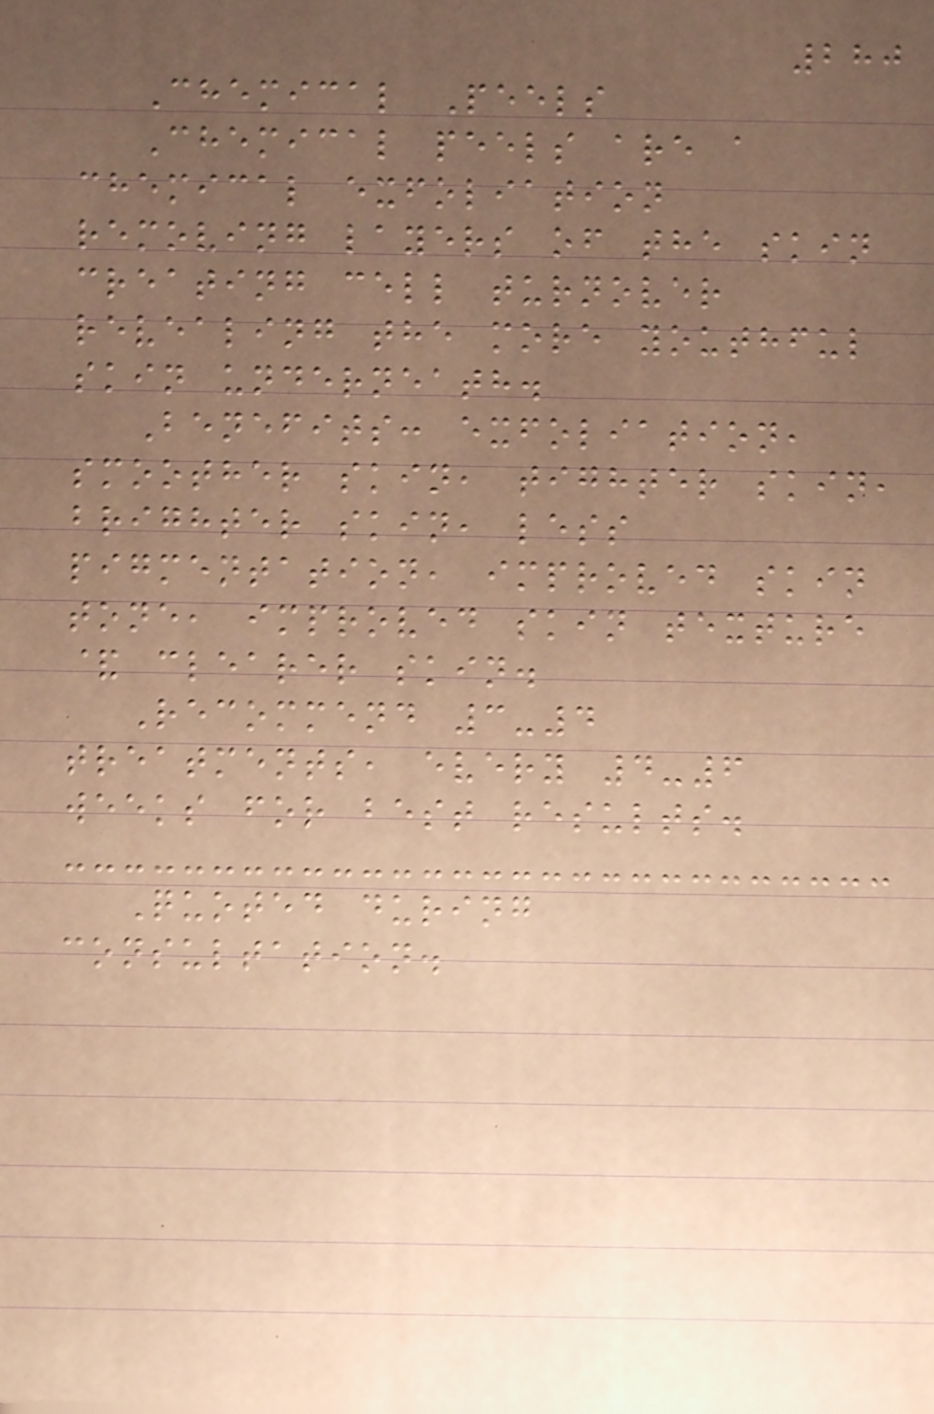280
Chemical Peels
Chemical peels are a
chemical exfoliation
removing layers of the skin
creating cell turnover
revealing the more youthful
skin underneath.
Benefits: exfoliation,
smoother skin, tighter skin,
brighter skin, less
pigmentation, improved skin
tone, improved skin texture
& clearer skin.
Recommend 3-4
treatments, every 4-6
weeks for best results.
Quoted during
consultation.
